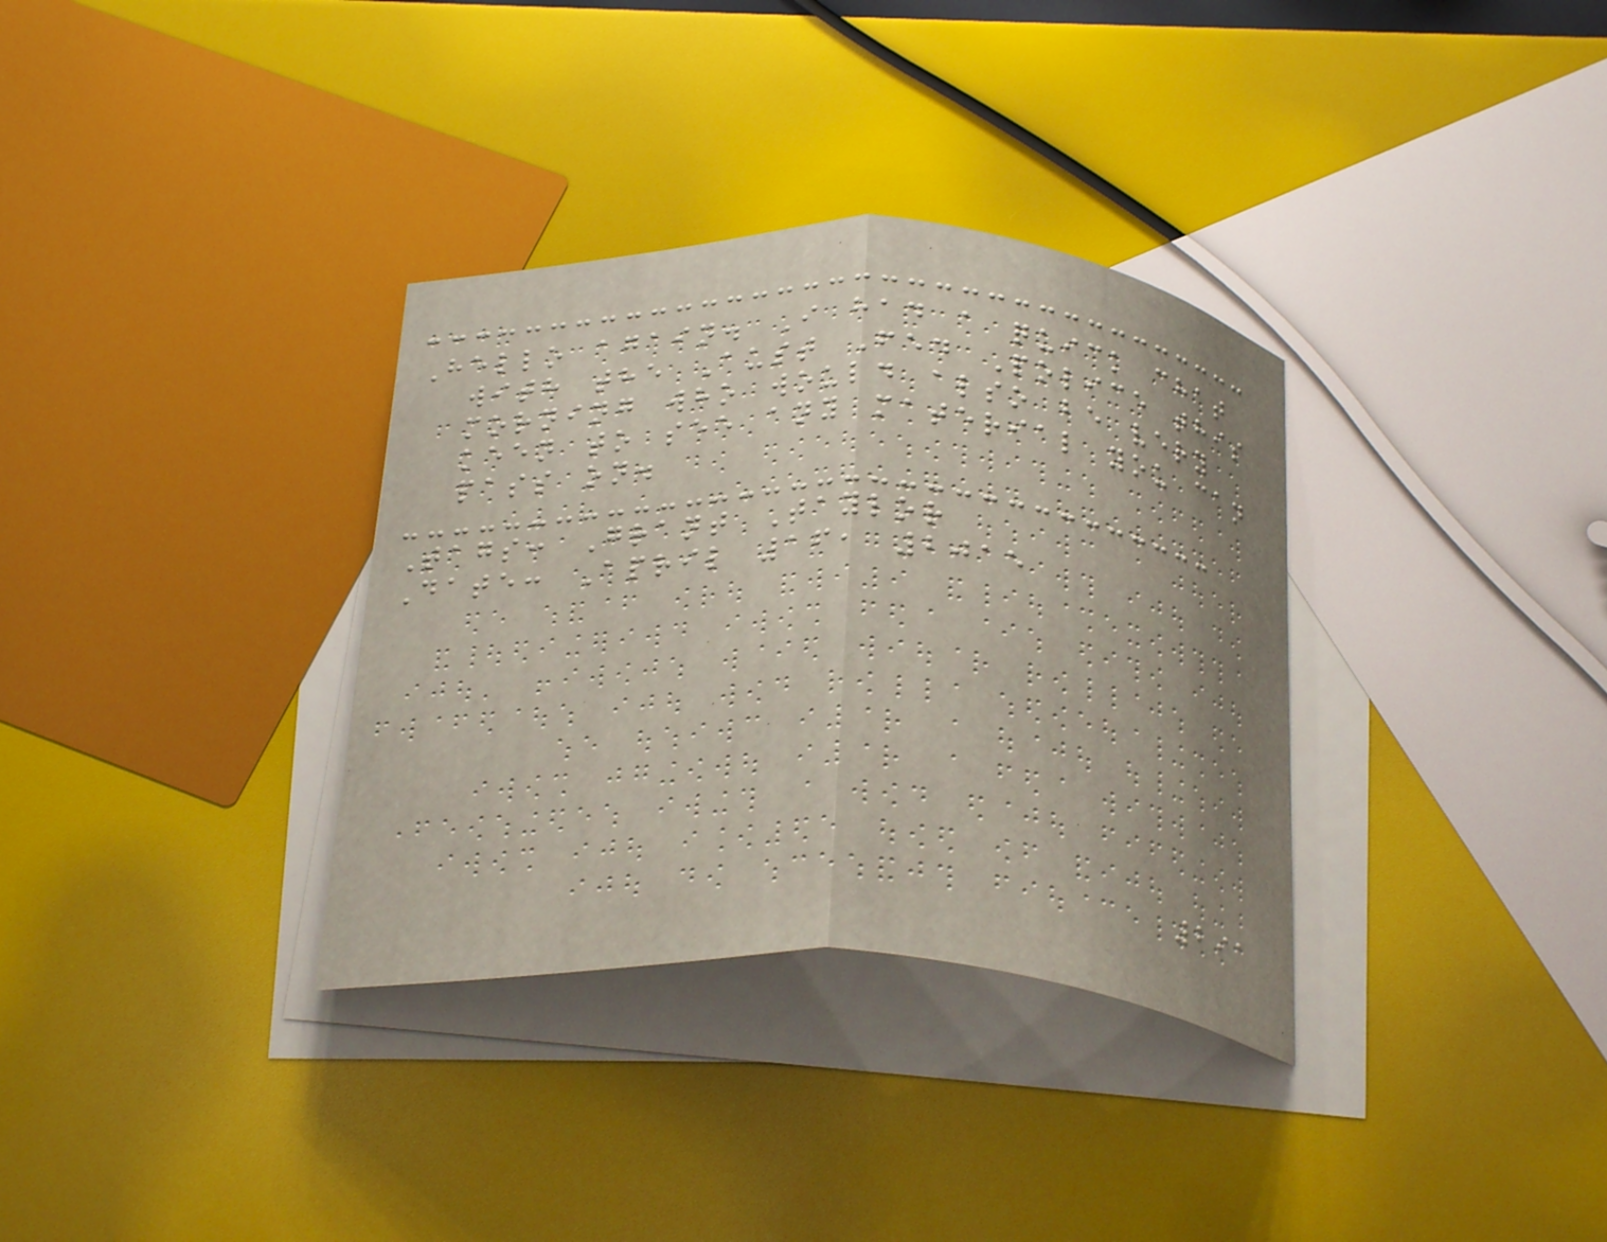Hello again. I had a quick chat
with the Aust Fed Police this
morning who would also be very
keen to see any material you can
pass on.
Tags: Grant Taylor
Date: April 16, 2015
291
